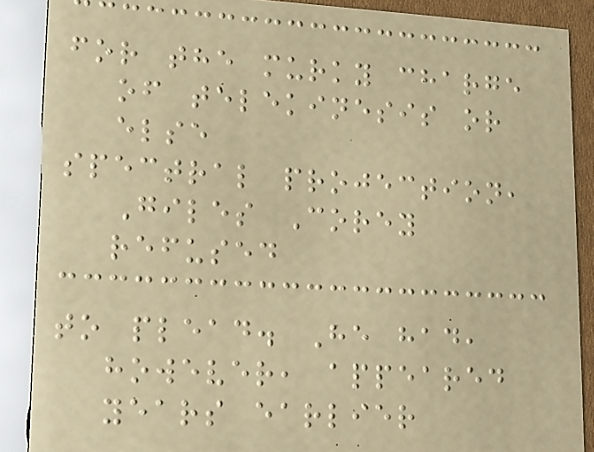for the murky charge
of telekinesis or
else
spectral projection,
Giles Corey
refused
to plead. He had,
however, appeared
years earlier
